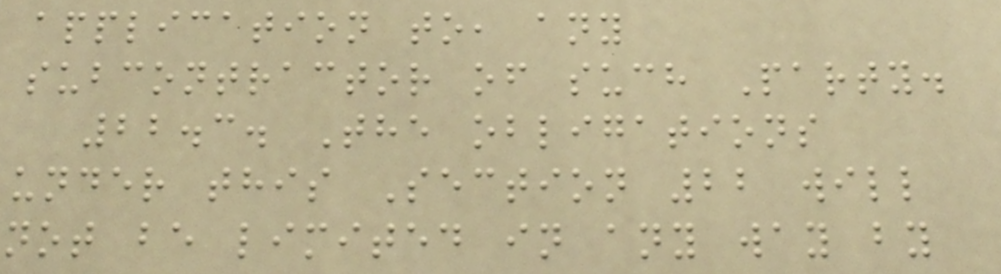application to, any
subcontractor of such Party.
22.3. The obligations
under this Section 22 will
not be limited in any way by
